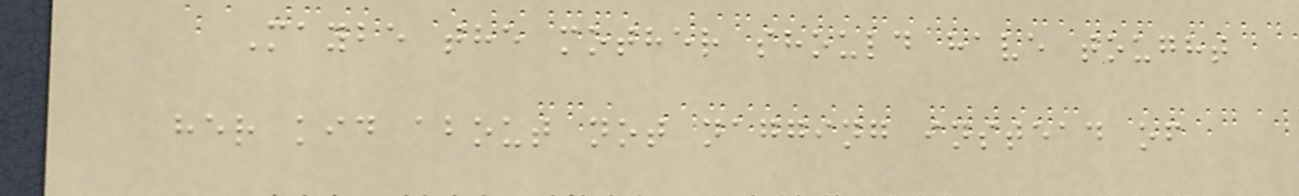Maybe the mother should have tought
her kid about not nagging instead of
